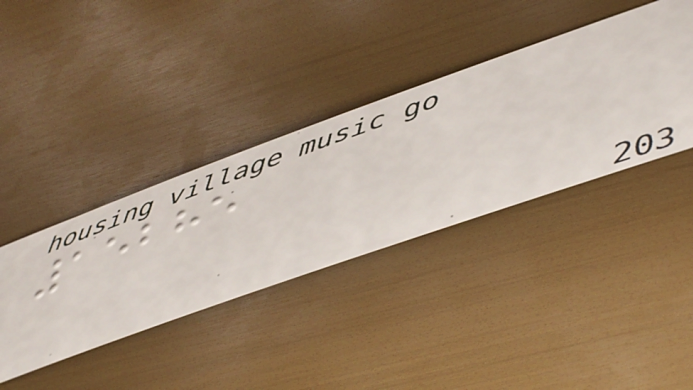15285
